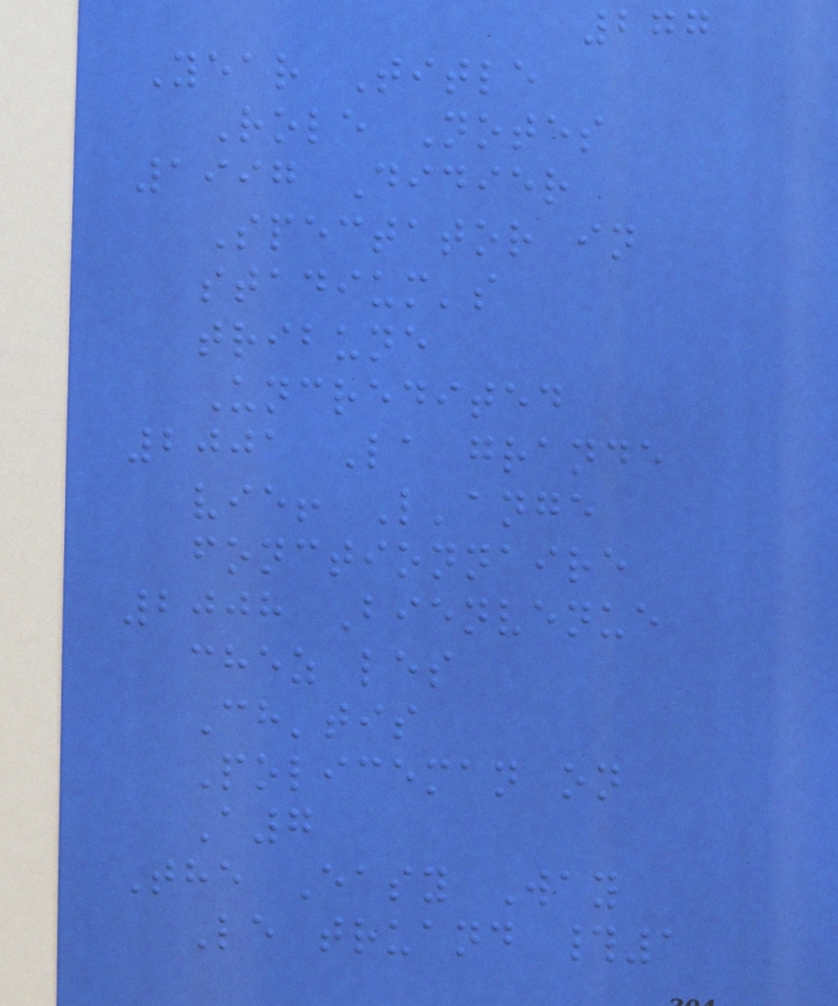277
Year Title
Role Notes
1997 Didier
Spectator in
stadium's
tribune
Uncredited
2001 La grande
vie! L'ange
fonctionnaire
2008 Bienvenue
chez les
Ch'tis
Policeman on
A7
The Easy Way
Le truand #1
